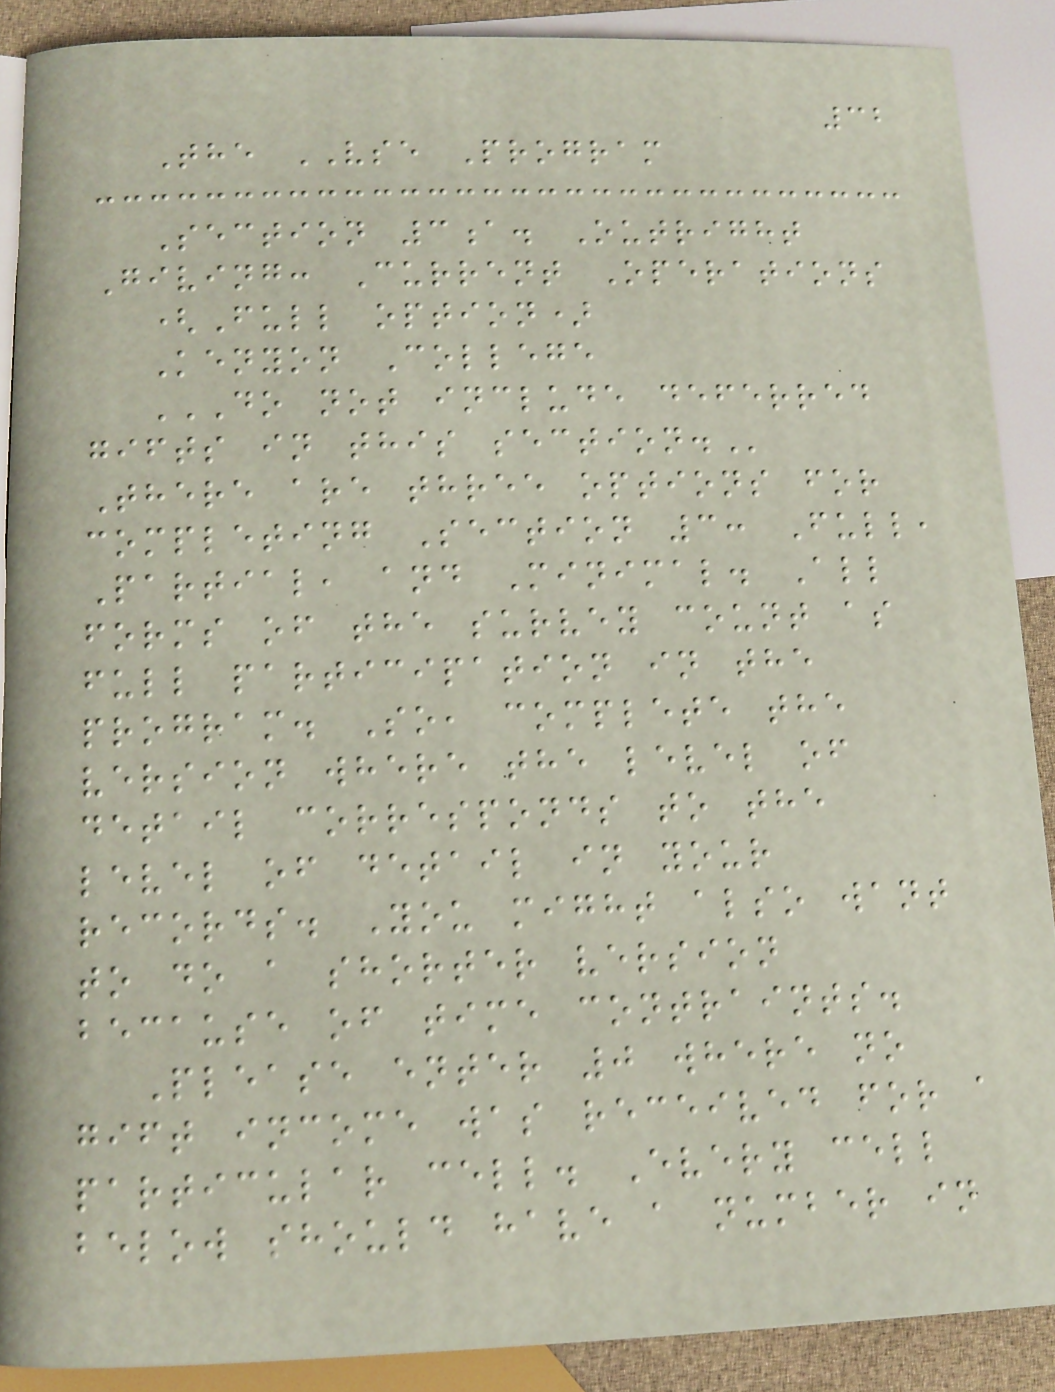32
The VSE Program
Section 3a. Outright
Giving: Current Operations
(Full option)
Kenyon College
DO NOT INCLUDE DEFERRED
GIFTS IN THIS SECTION.
There are three options for
completing Section 3: Full,
Partial, and Minimal. All
forms of the survey count as
full participation in the
program. So, complete the
version where the level of
detail corresponds to the
level of detail in your
records. You might also want
to do a shorter version
because of time contraints.
Please enter 0 where no
gift income was received for a
particular cell. Every cell
below should have a number in
